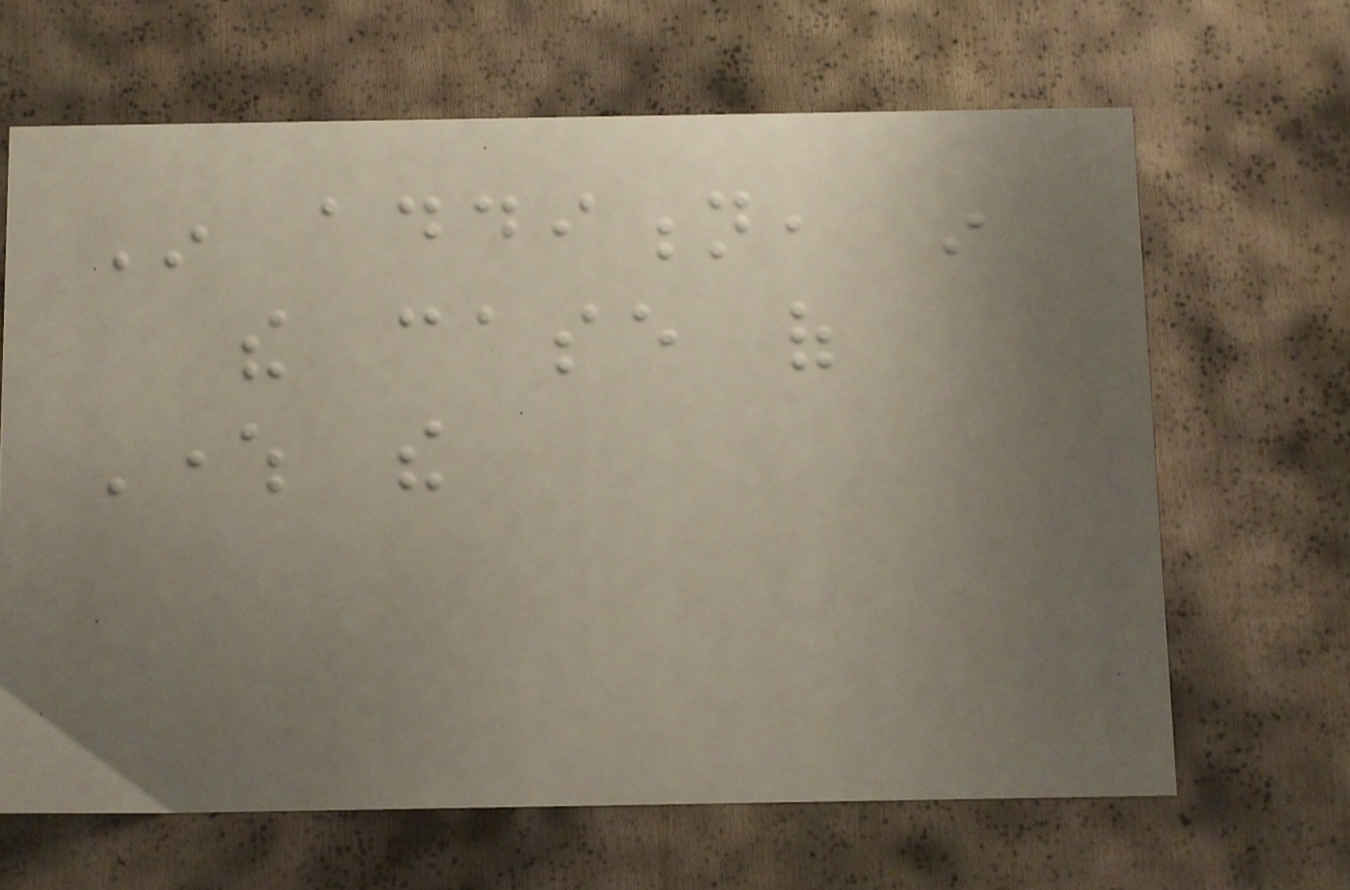In addition, in
the case of
Where the
